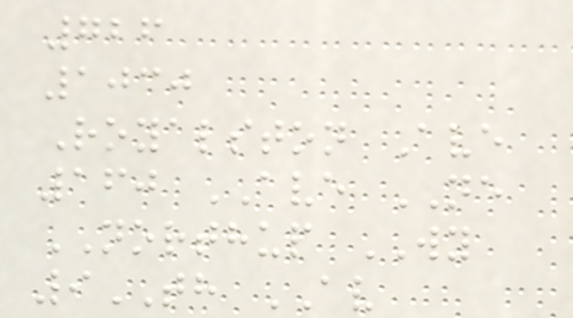726
1030
Royalston Ave
160 AVE NE
NORTHUP WY
9TH AV
